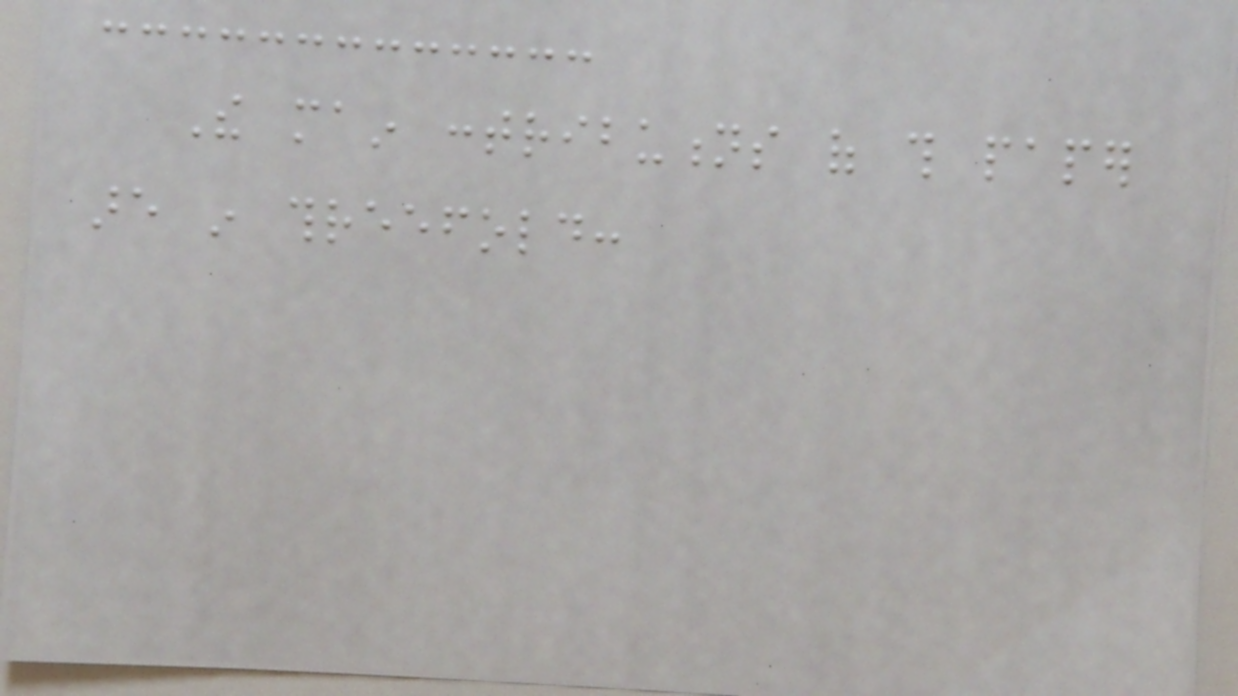The main contributions of this paper
are in threefold:
